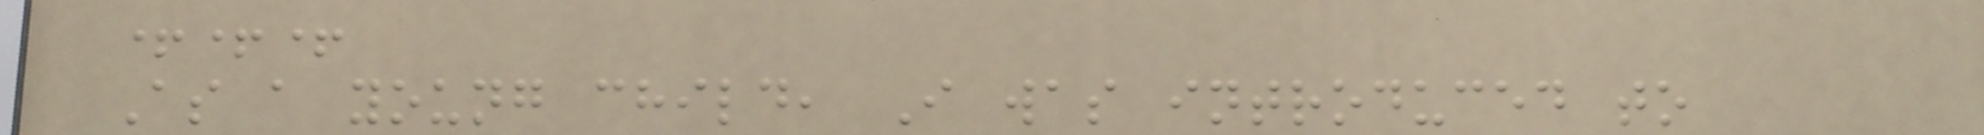+++
As a young child, I was introduced to
